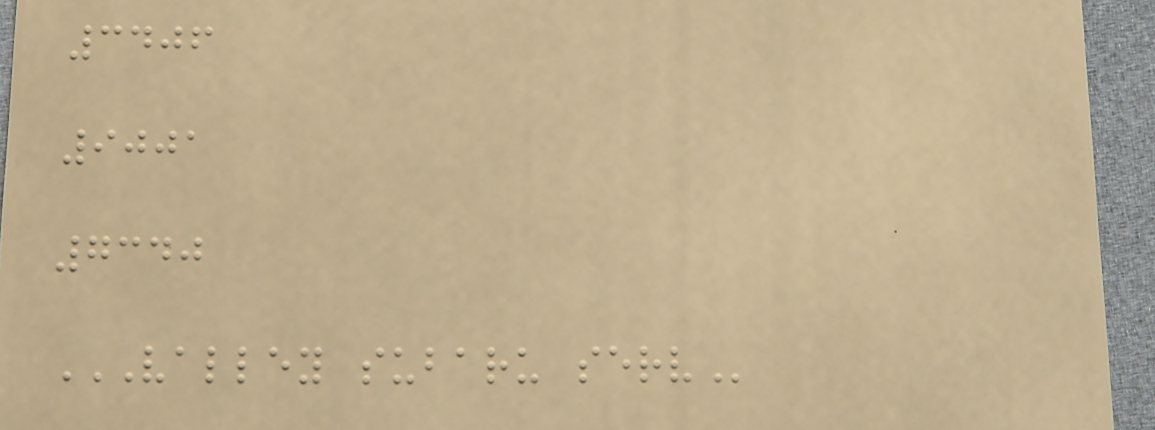3406
9001
7340
VALLEY SUBARU SERV
